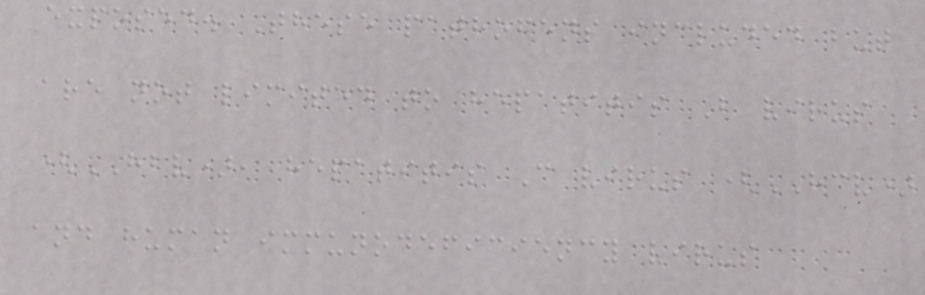exposed. These pathogens included but
are not limited to hepatitis B virus
(HBV), hepatitis C virus (HCV)
and human immunodeficiency virus
